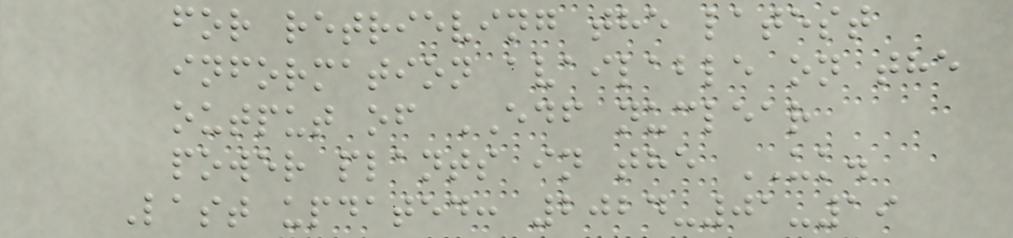for retrieving the latest
information available on the
output of EDF nuclear
power plants in the UK.
Last updated: 2024-01-19
